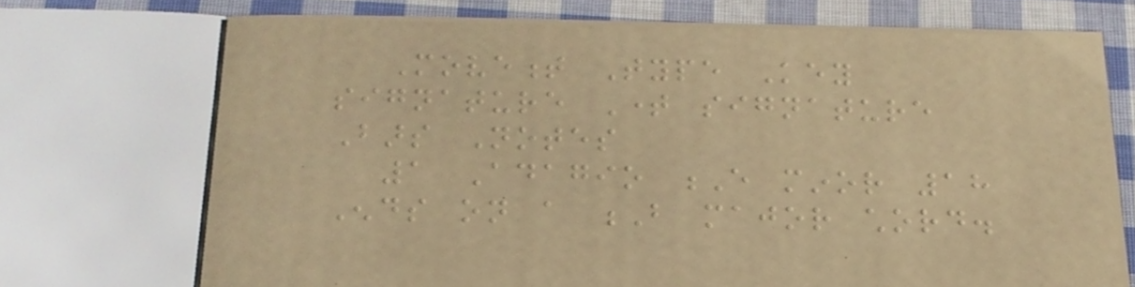Movement Type Key
signature Time signature
Bars Notes
1 Adagio E minor 18
Ends on a B major chord.
